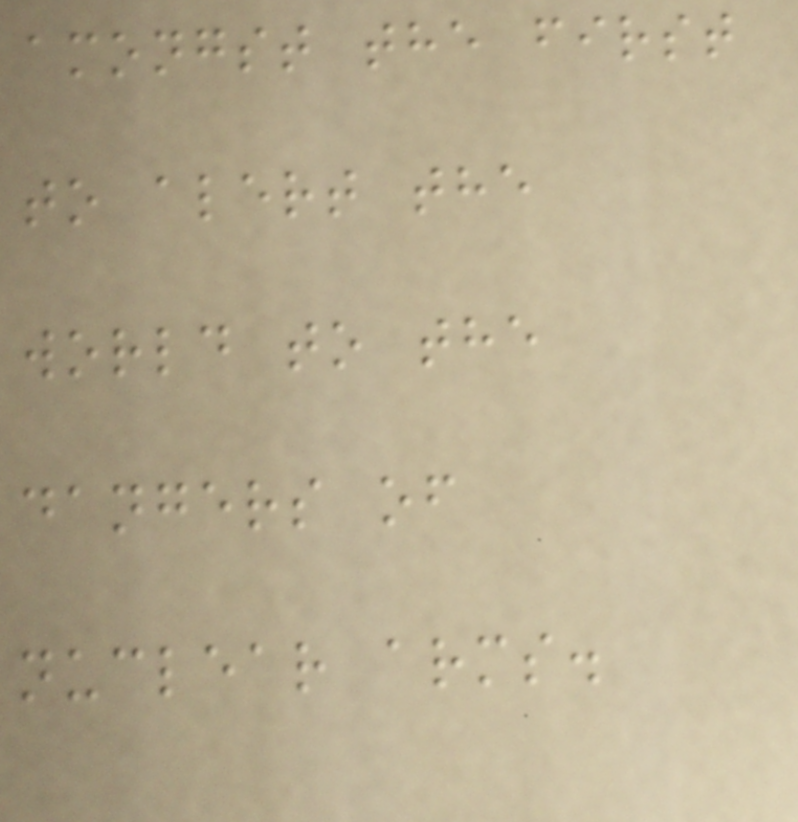amongst the first
to alert the
world to the
dangers of
nuclear arms.
